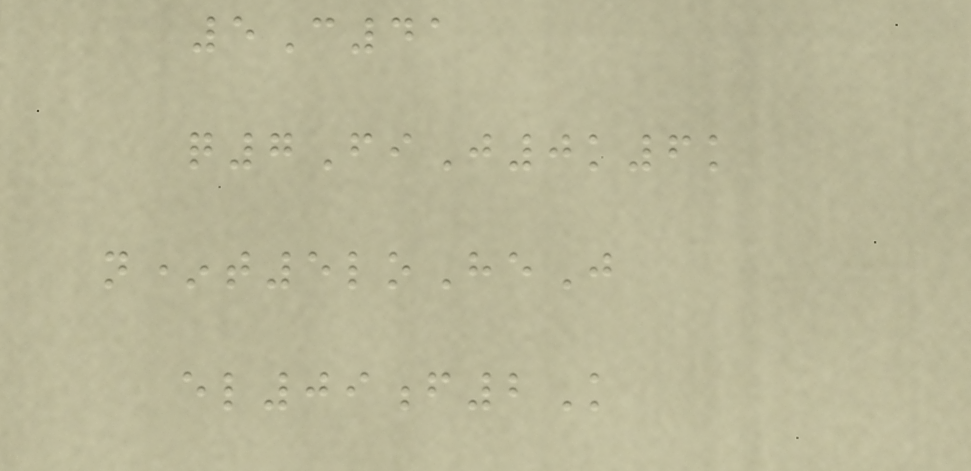5C41
q7FiJ0k6k
n*t5loHeJ
el09f2K
